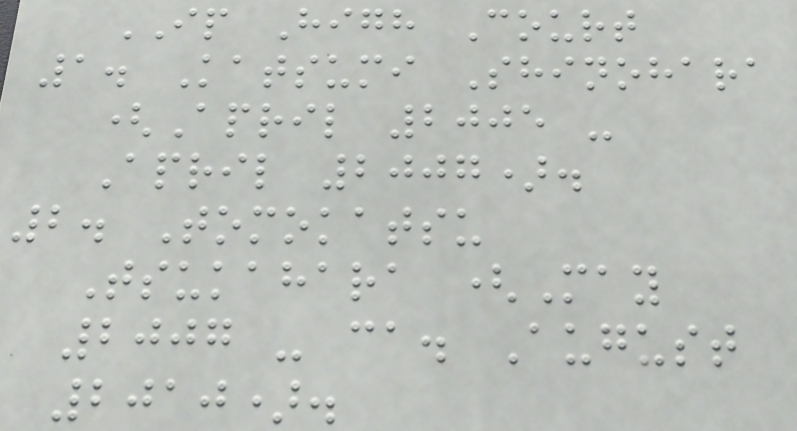IP High Court
1. Katsumi Shinohara
(April 2005 -
April 2007).
2. Tomokatsu
Tsukahara (May
2007 - ca. August
2010).
